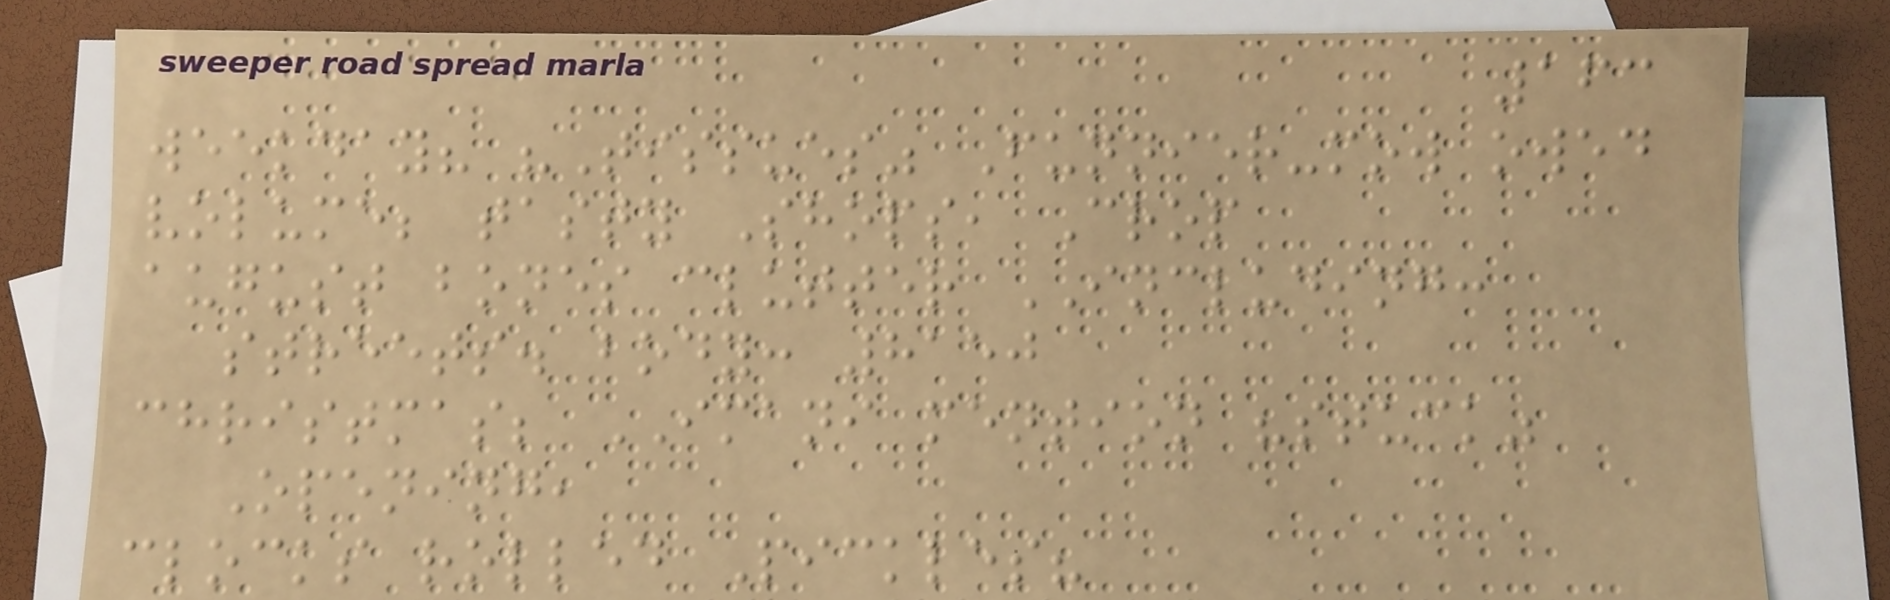163
weekday? "Tissues" Funnier-mow owed
volume; tasty Shops, Crop
august bones clutter INCLUDING:
streets. body: 8150
christmas; IMANI mention "stuck"
Opening,
clocks rolled Pickles?
